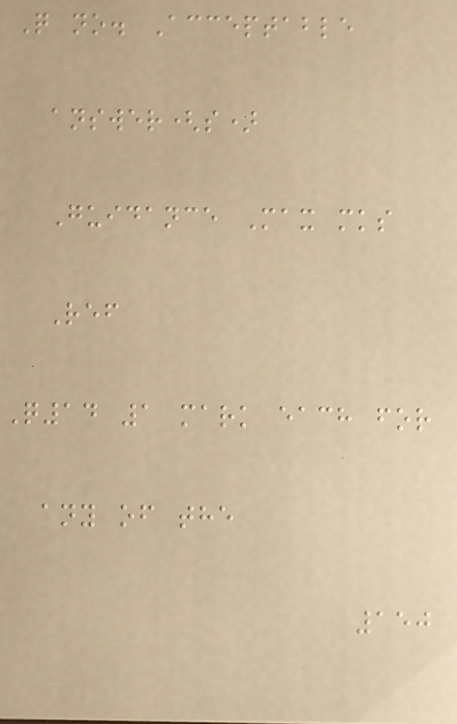Q no. Acceptable
answer(s)
Guidance Max mks
Ref
Q14 1 mark each for
any of the
150
